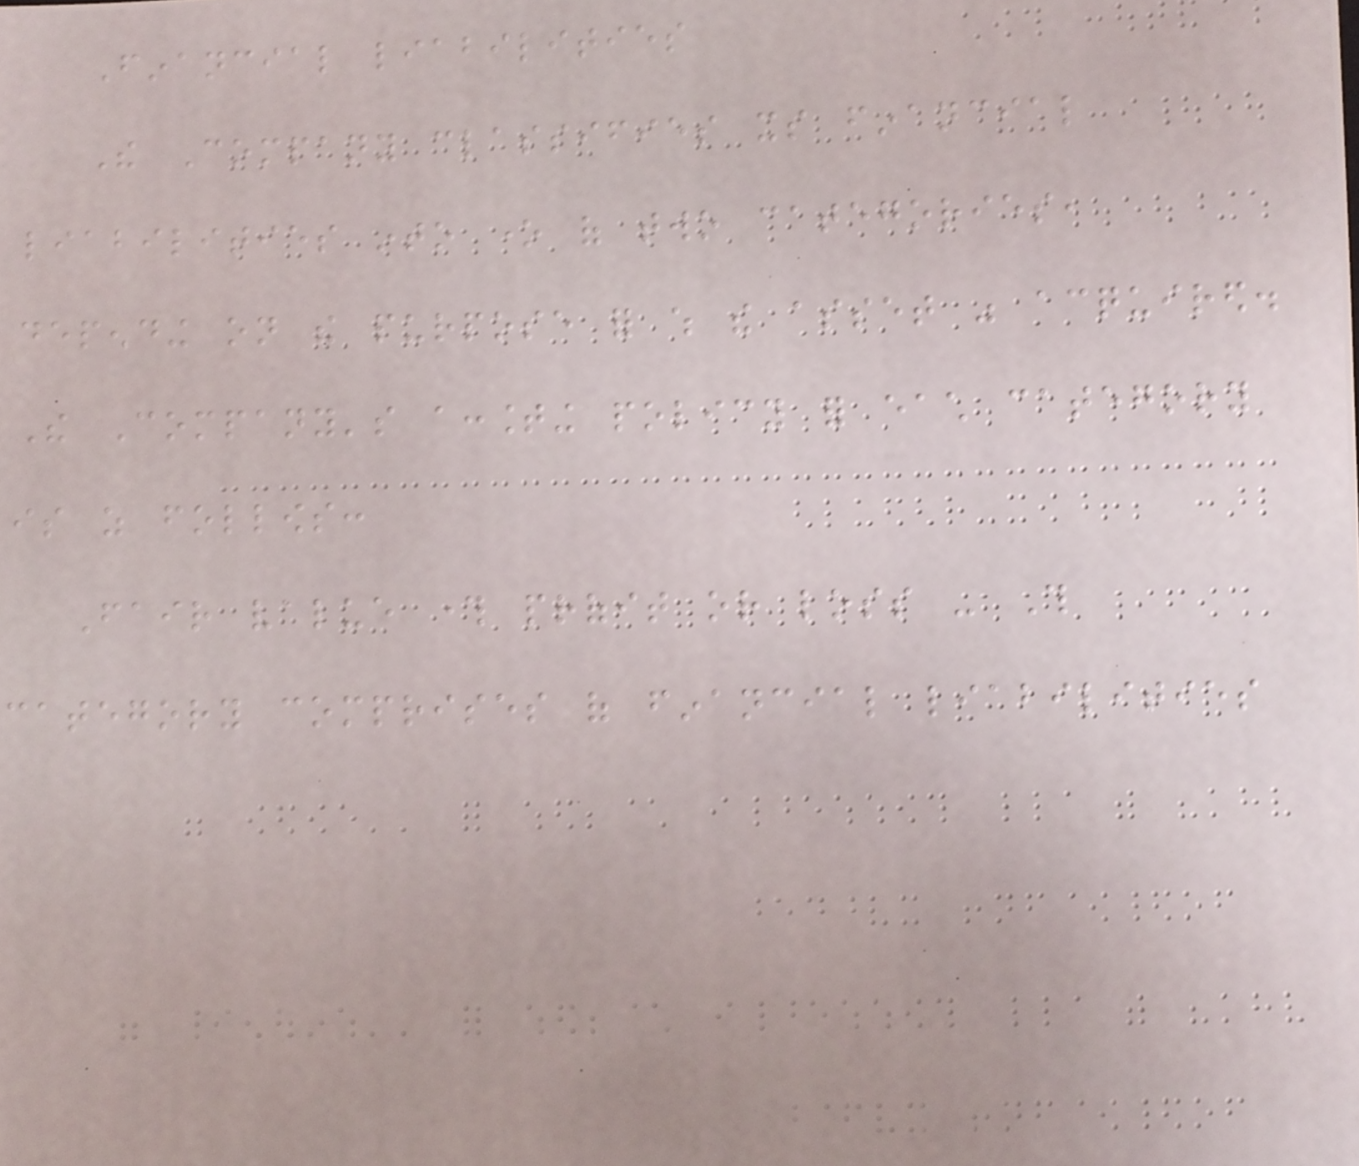Financial liabilities
The Company classifies its financial
liabilities into one of two categories,
depending on the purpose for which the asset was acquired.
The Company's accounting policy for each category
is as follows:
Fair value through profit or loss - This
category comprises of financial liabilities
